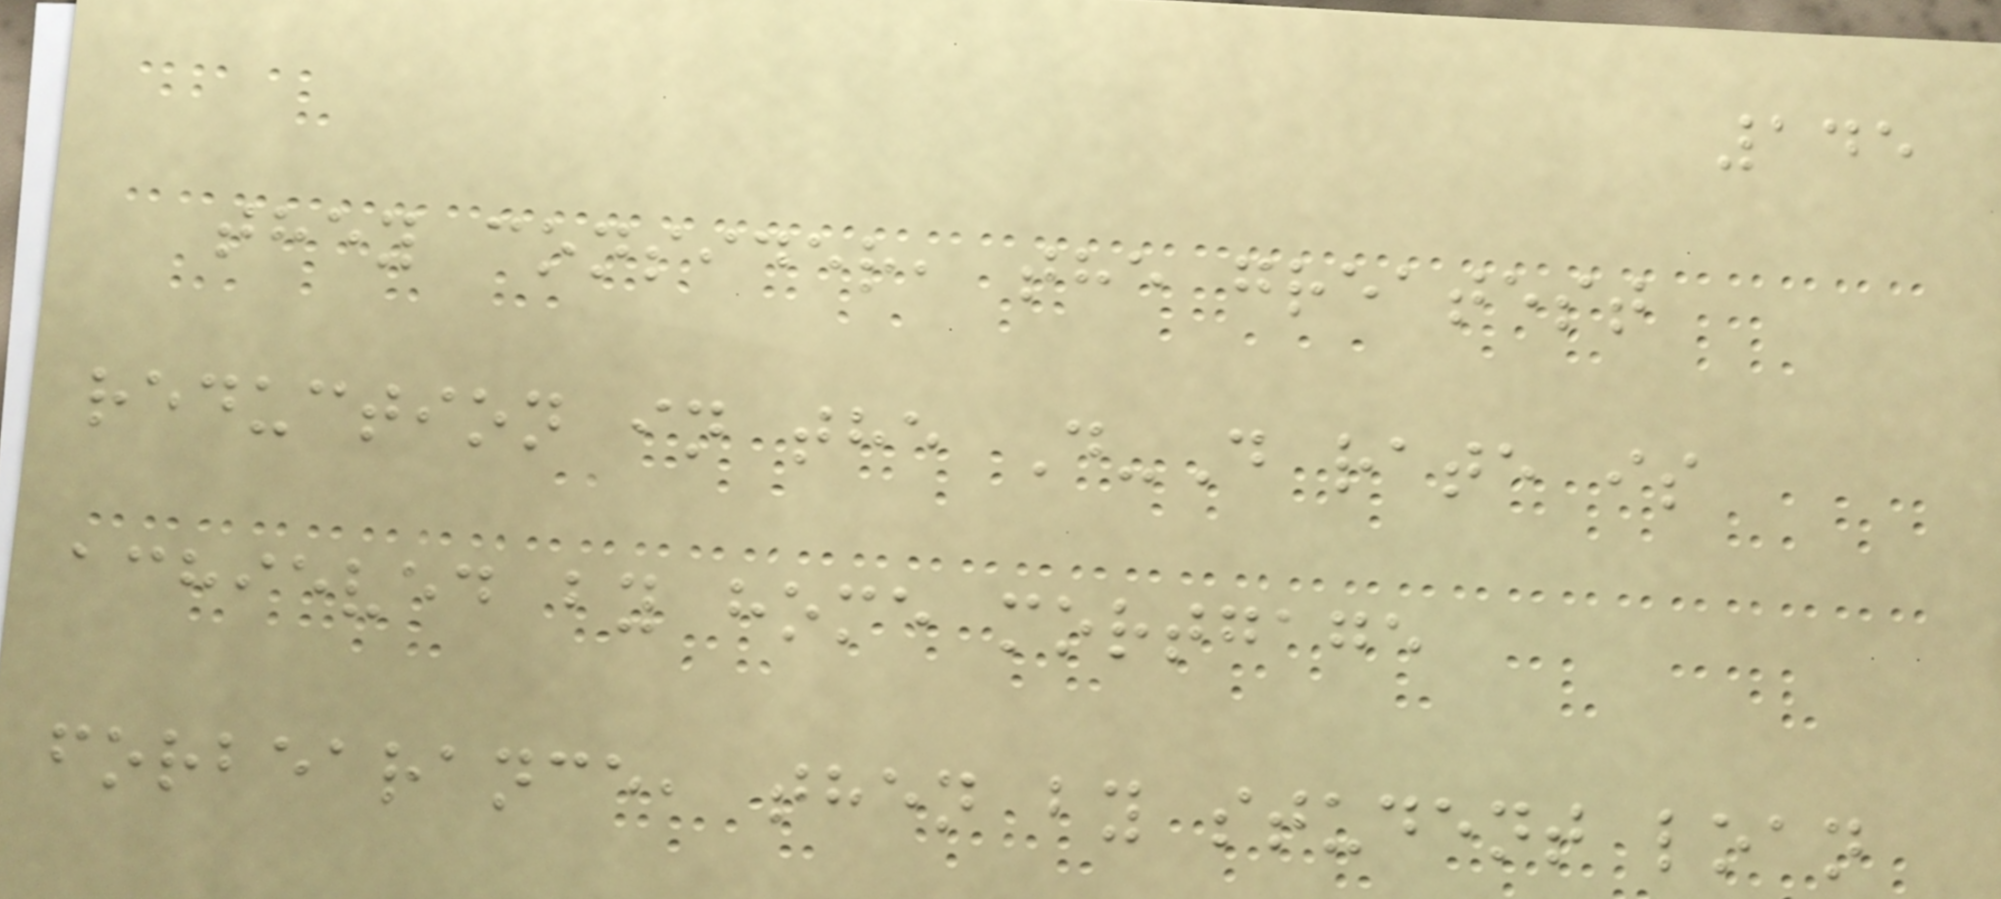145
they consider, the greatest
reduction in the D-D rate is
achieved by home mortgage
forbearance, then by student loan
